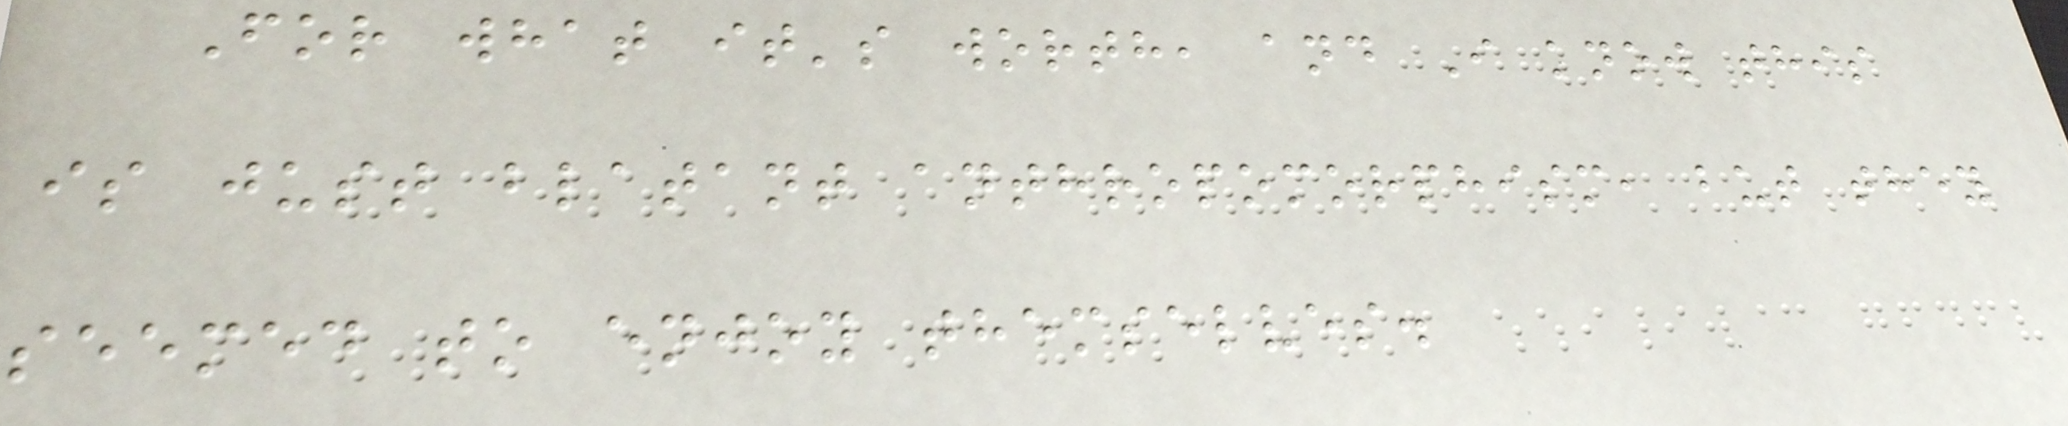For what it's worth, and I know this
is just blatant anthropomorphism, but they
seemed to enjoy themselves.
